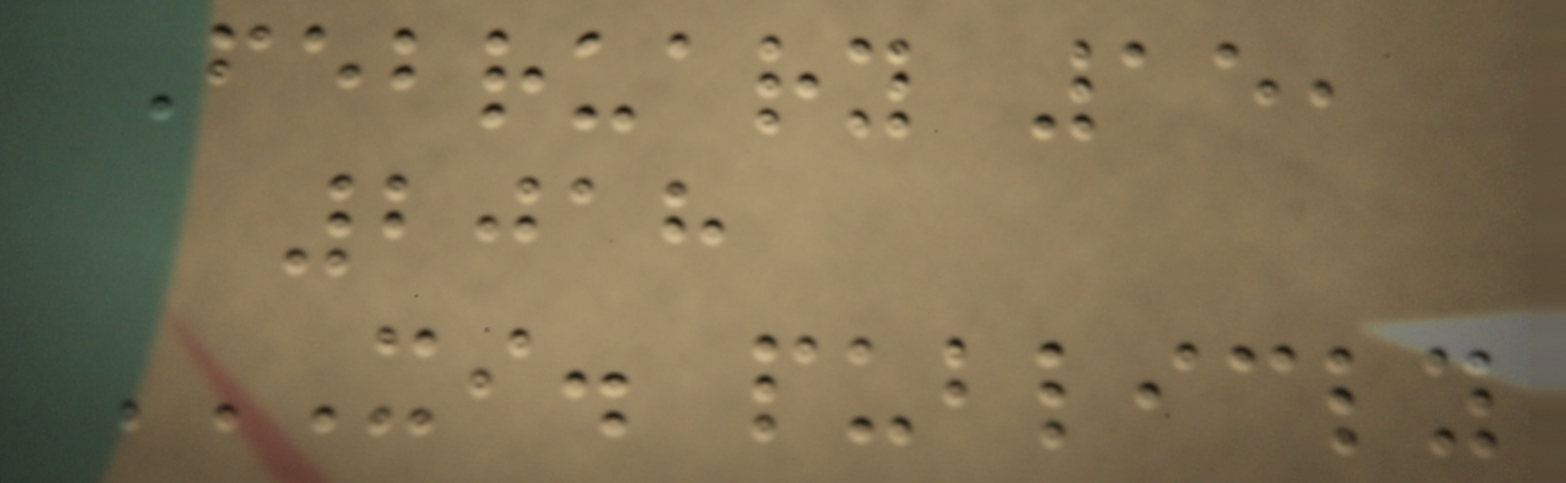February 15,
2018
XI. PUBLICLY
